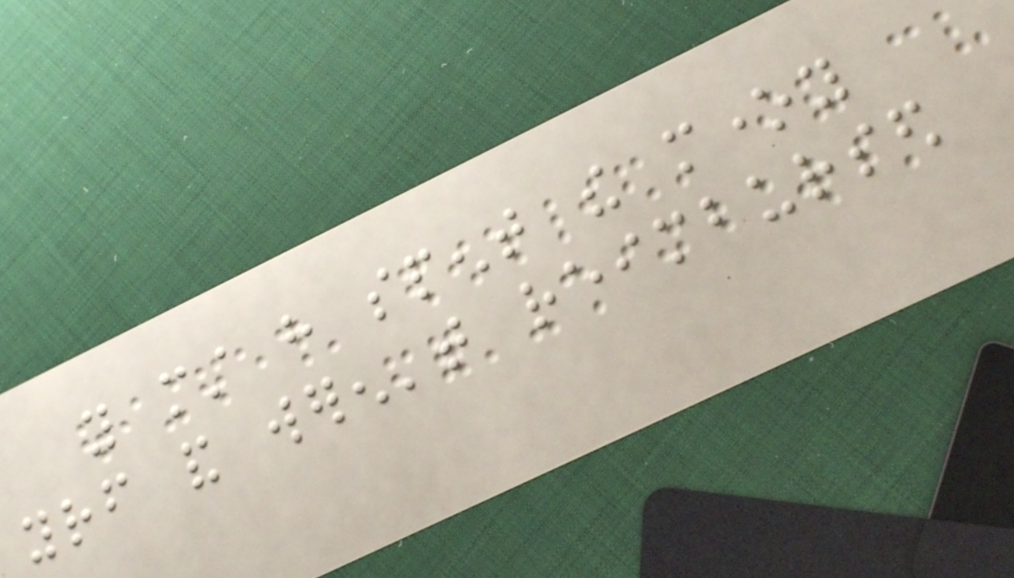you must have spent the money
yourself and weren't reimbursed
